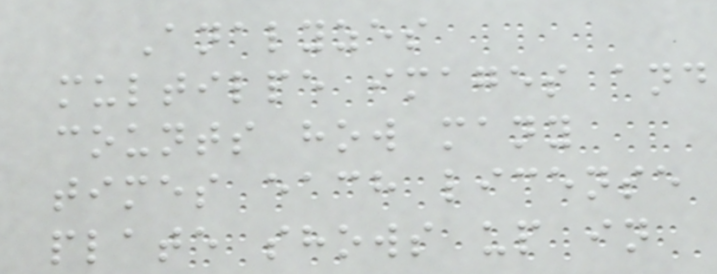Analyzes
multilpe images and
counts how many
times each license
plate shows up in
